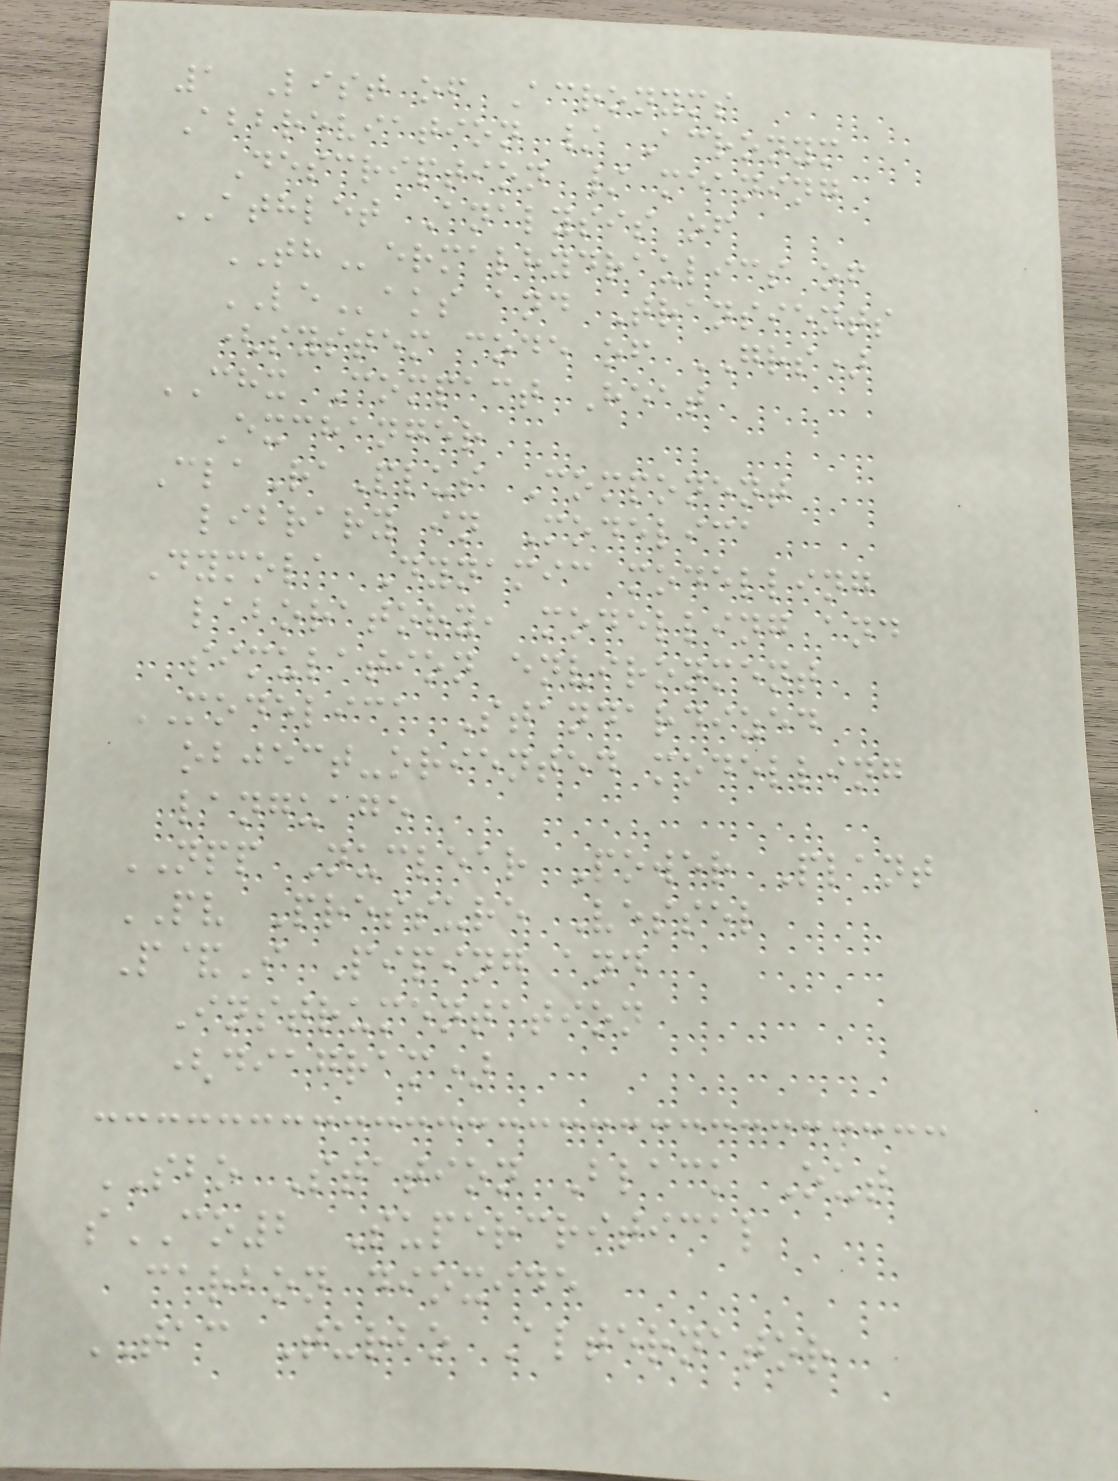1 List of Acronyms
Abbreviation / Acronym
Description / meaning
ATHLET Analysis of
THermalhydraulics of
LEaks and Transients
(system code of GRS)
CHX Compact Heat
Exchanger
ClaRaPlus Component
library in Modelica
Dymola Dynamic modelling
laboratory, modelling and
simulation environment
MODELICA Standardized
object-oriented modelling
language
NPP Nuclear Power Plant
PV Pressure Vessel
P&I Piping and
Instrumentation
(diagram)
SBO Station Black Out
sCO2 Supercritical
carbon dioxide
TAC Turbo Alternator
